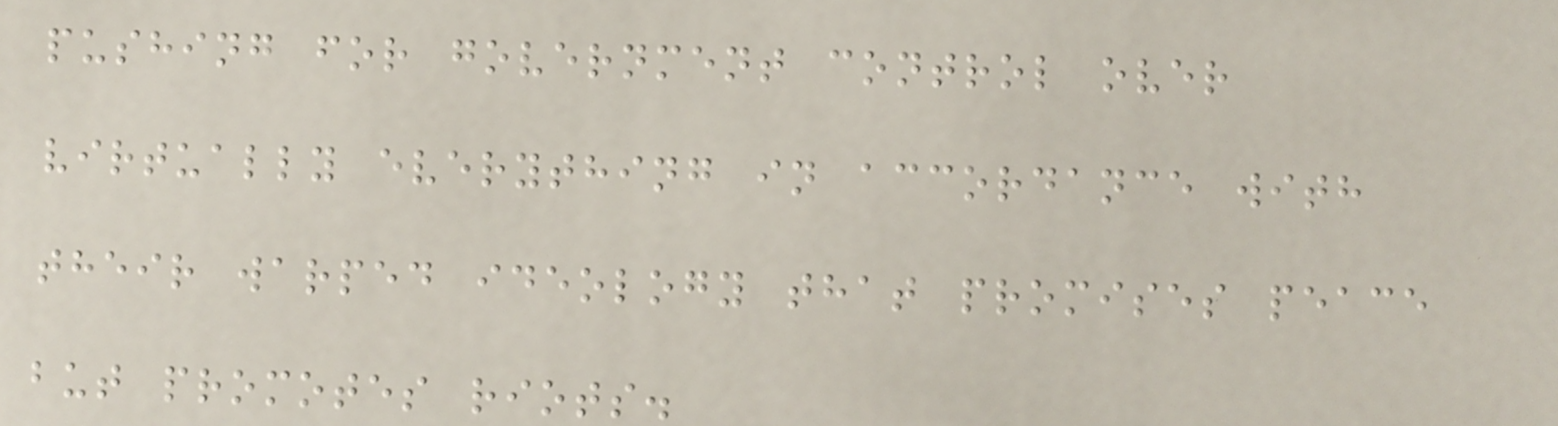pushing for government control over
virtually everything in accordance with
their warped ideology that promises peace
but promotes riots.
